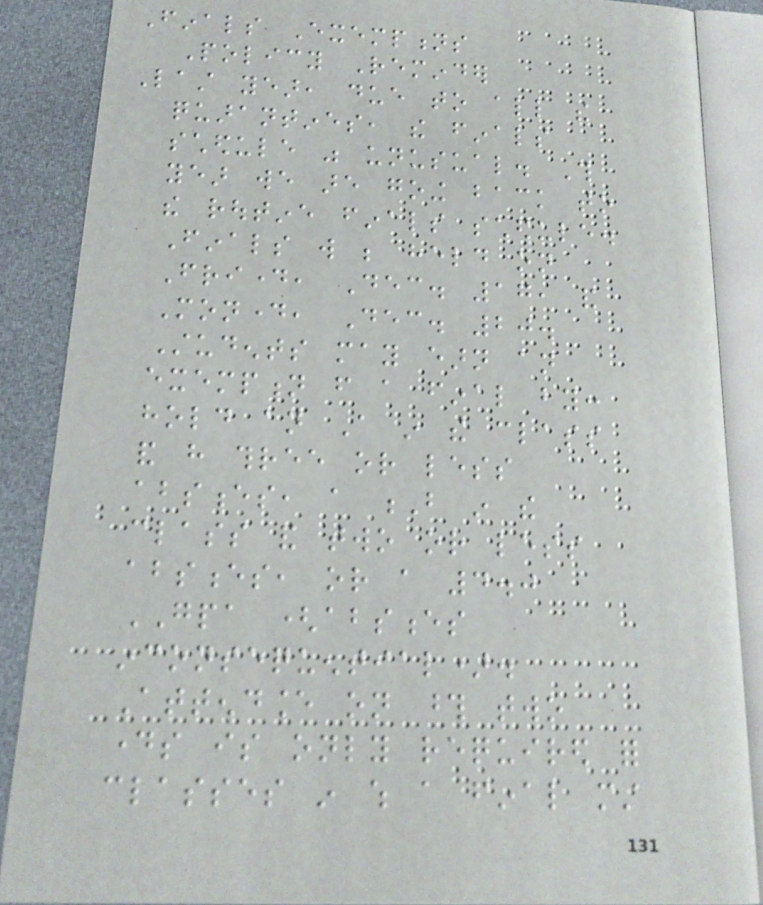Finals Exemptions
Policy Reminder
Last year, due to all the
quarantines, the finals
schedule was unusual. This
year we are going back to
the routine finals schedule.
Finals will be held on
Friday, Dec. 17, and
Monday, Dec. 20.
Students may earn an
exemption from a final by:
hold an A in the class
and have three or less
absences, a B in the
class and two or less
absences, or a 4.0
GPA (absences
inconsequential).
Attendance on those two
days is only required for
classes in which a final must
